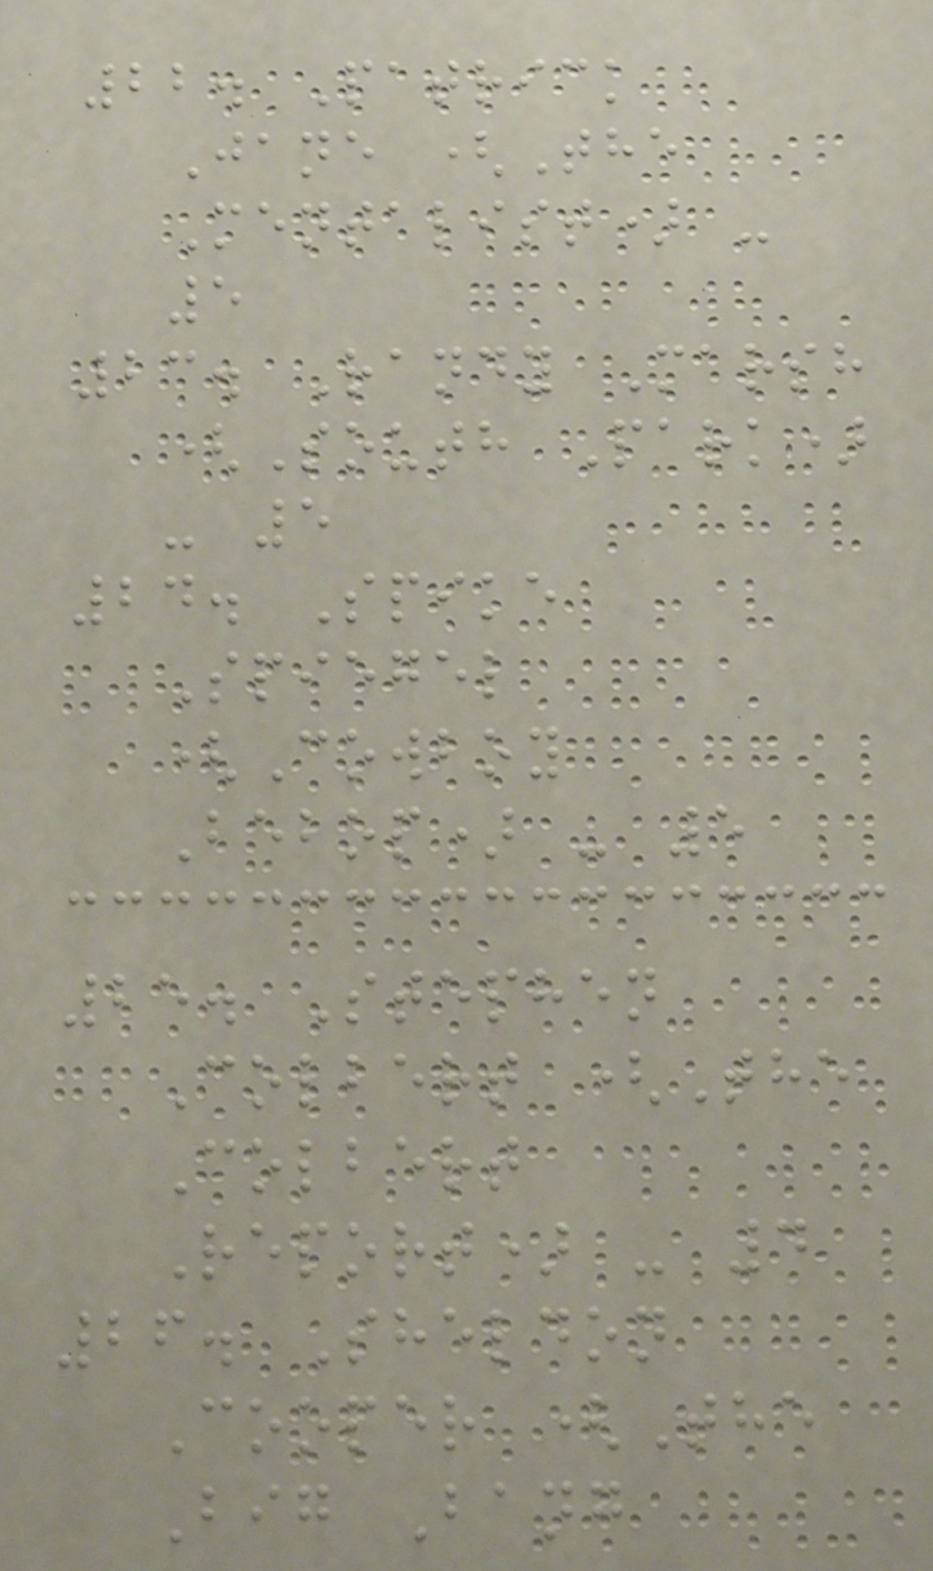22. Patrick
Jane (The
Mentalist) -
5
23. Randy Marsh
(South Park)
- 5
24. Spike
Spiegel
(Cowboy
Bebop) - 5
25. Stephen
Colbert (The
Colbert
Report) - 4
26. Sheldon
Cooper (The
Big Bang
